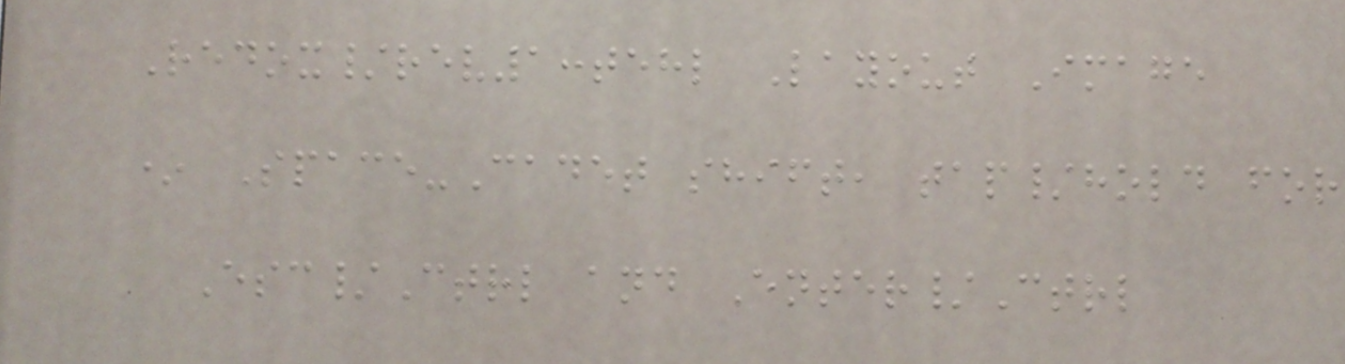Redox/rev1:tehl Layout Image
* Space-Cadet shift, tap/hold for
Esc/Ctrl and Enter/Ctrl
